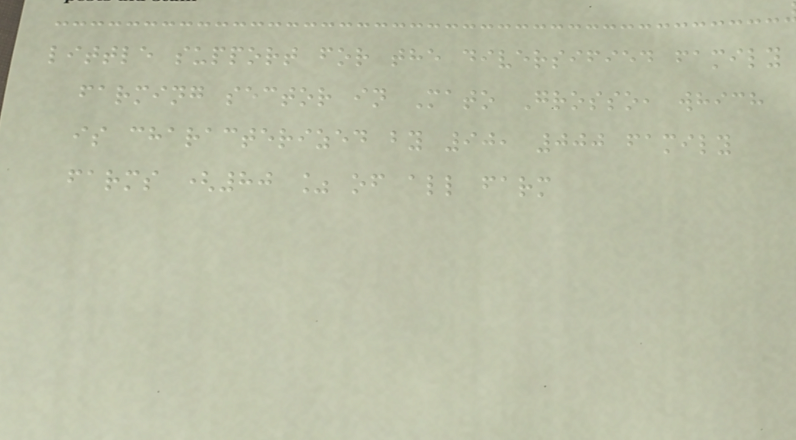little support for the diversified family
farming sector in Mato Grosso, which
is characterized by 90, 000 family
farms (80 % of all farm
